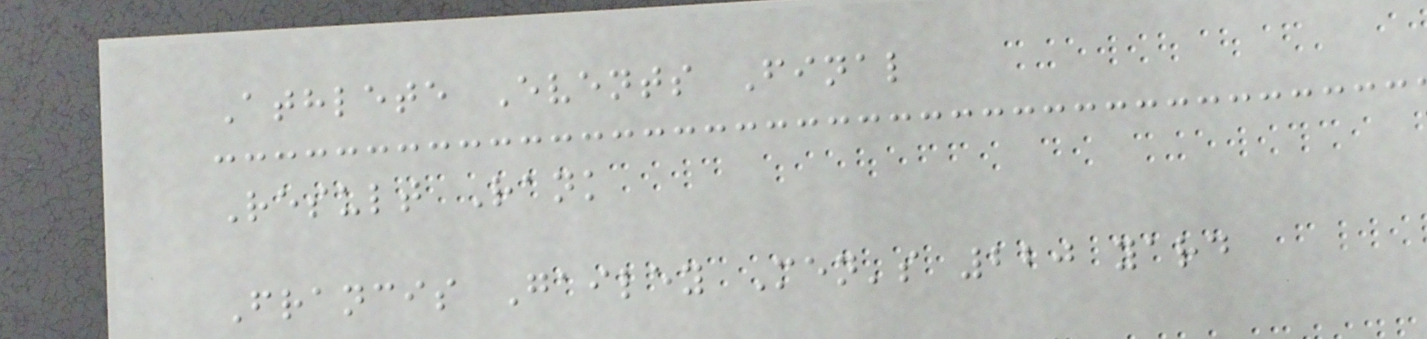Athlete Events Final
Result Rank
Francis Gailey Men's 220 yard
